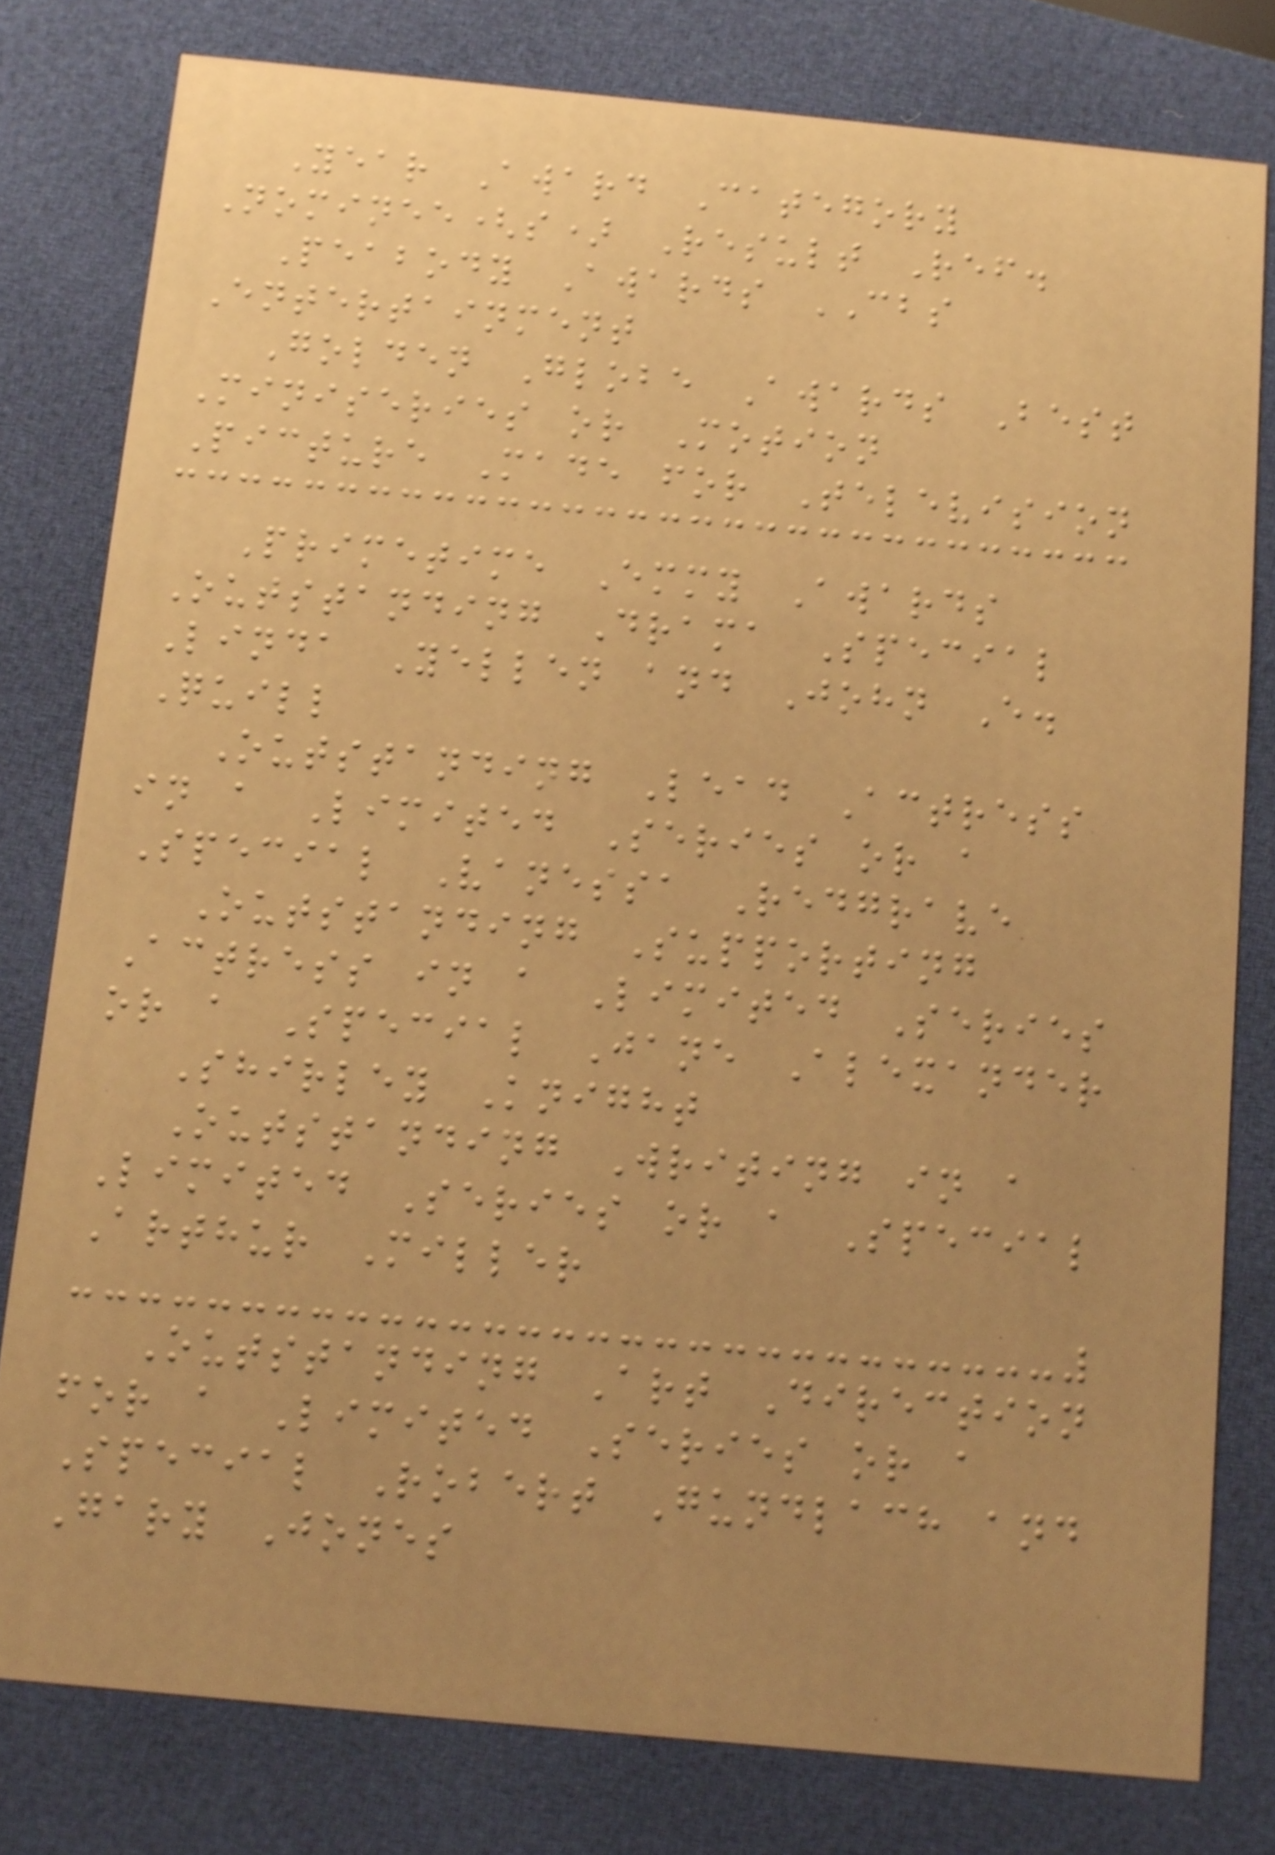Year Award Category
Nominee(s) Result Ref.
Peabody Awards CBS
Entertainment
Golden Globe Awards Best
Miniseries or Motion
Picture Made for Television
Primetime Emmy Awards
Outstanding Drama Special
Linda Yellen and John E.
Quill
Outstanding Lead Actress
in a Limited Series or a
Special Vanessa Redgrave
Outstanding Supporting
Actress in a Limited Series
or a Special Jane Alexander
Shirley Knight
Outstanding Writing in a
Limited Series or a Special
Arthur Miller
Outstanding Art Direction
for a Limited Series or a
Special Robert Gundlach and
Gary Jones
